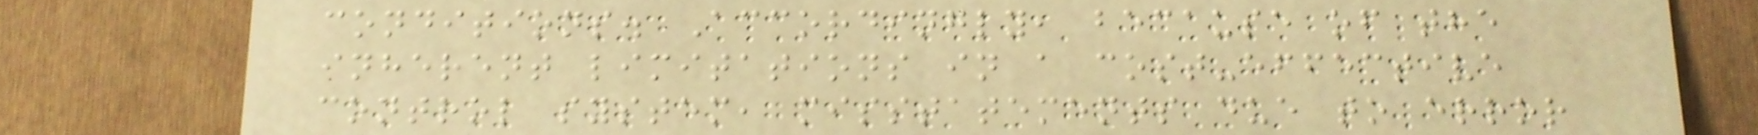conditions. Accordingly, because of the
inherent limitations in a cost-effective
control system, misstatements due to error
